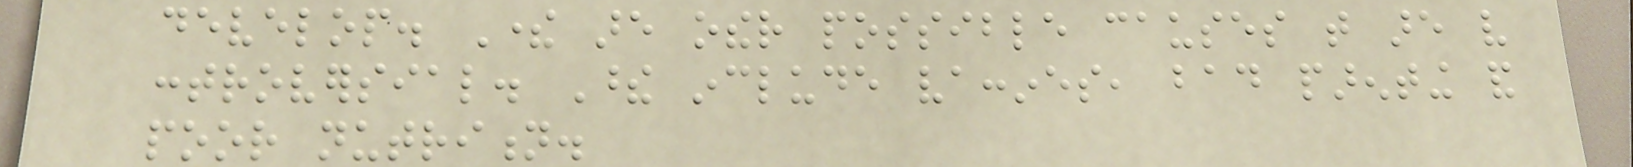develop. There are other possible causes that are very
controversial. These include vaccines, bad parenting and
poor nutrition.
